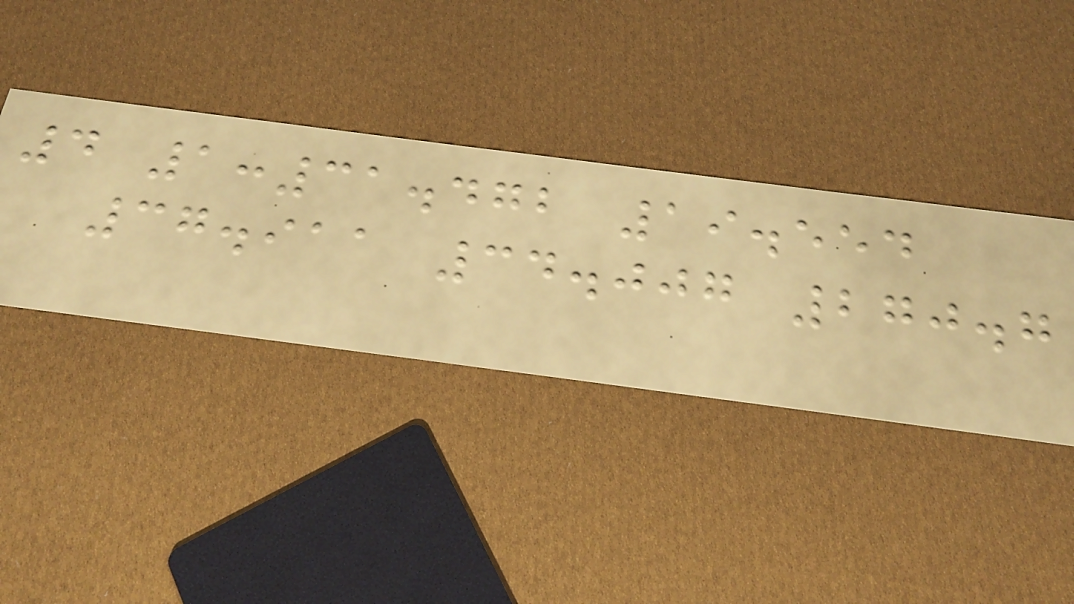4 1:31.472 19.554
37.911 34.007 270.7
